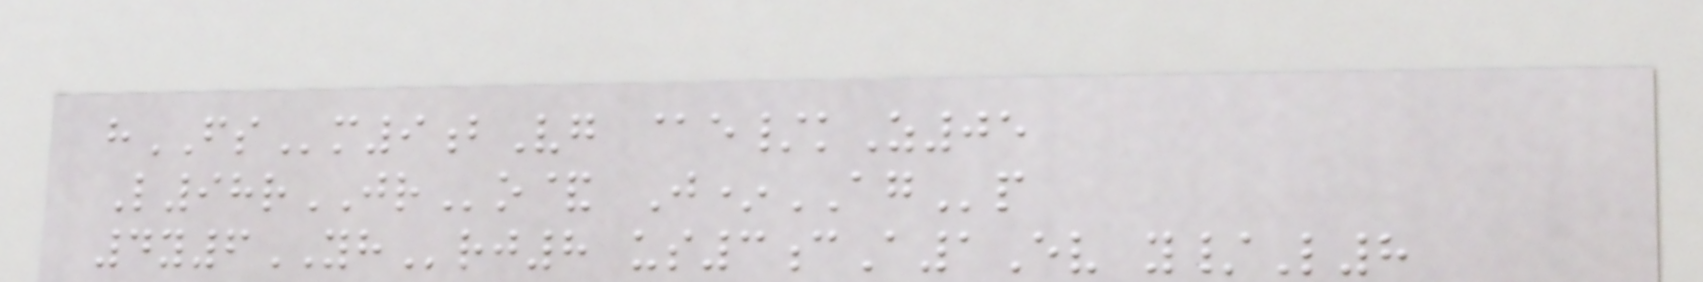hFSm9bVg @e/kZ05
L98rJRo& J*AGp
4y6YHrj8 us3cA1Ev y/L8
